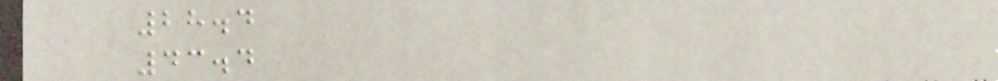28.4
43.4
